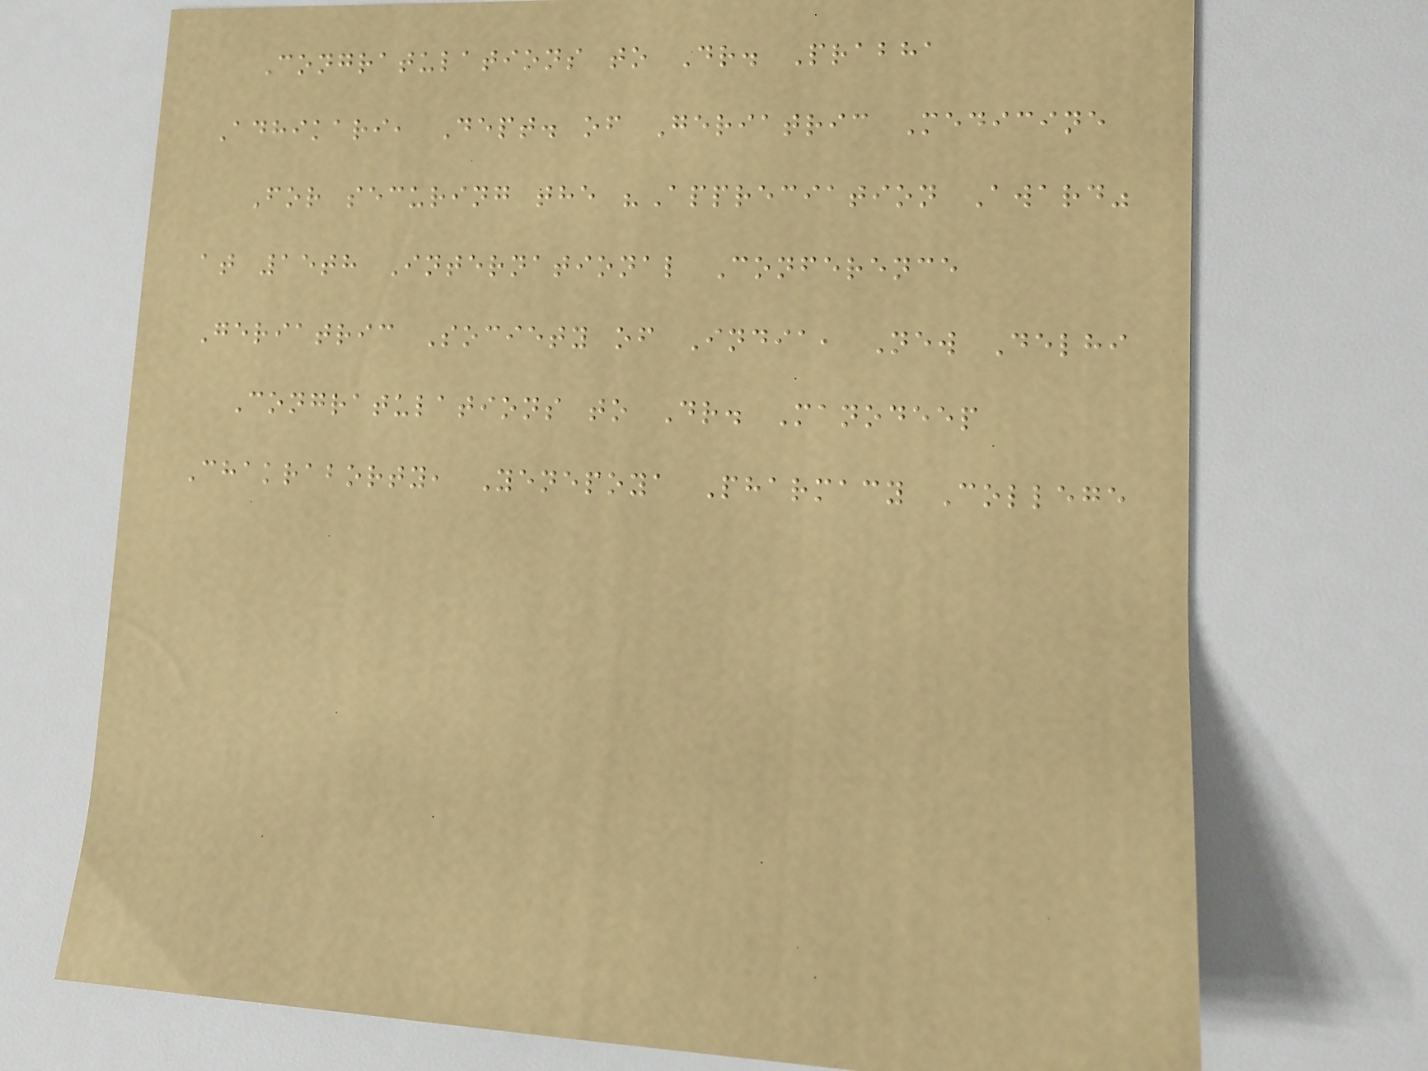Congratulations to Dr. Prabha
Adhikari, Dept. of Geriatric Medicine
For securing the "Appreciation Award"
at 15th International Conference
Geriatric Society of India, New Delhi
Congratulations to Dr. Manodeep
Chakraborty, Yenepoya Pharmacy College
